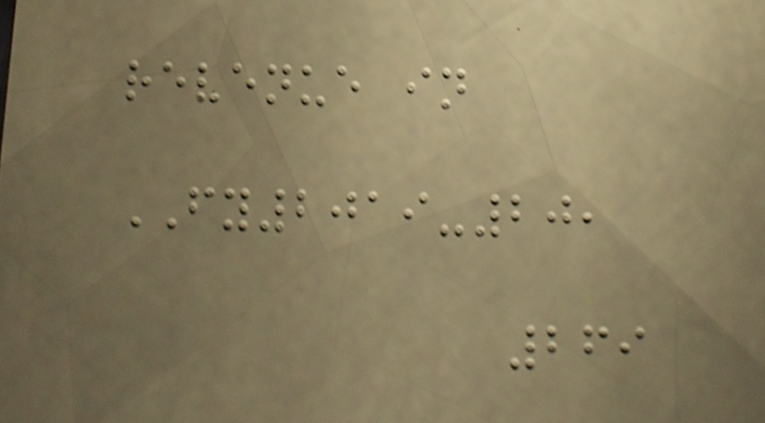revenue in
FY2019-20,
269
